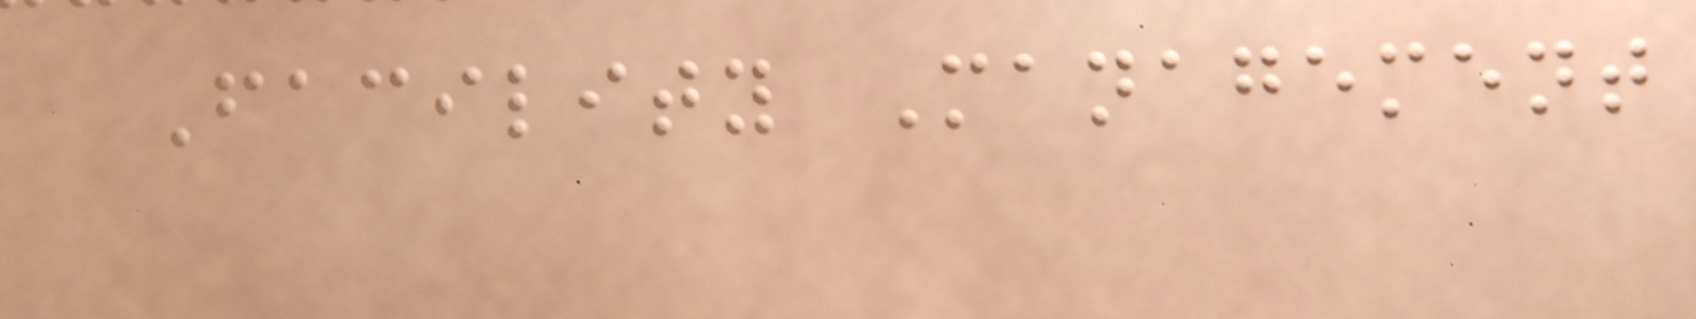Facility Management
